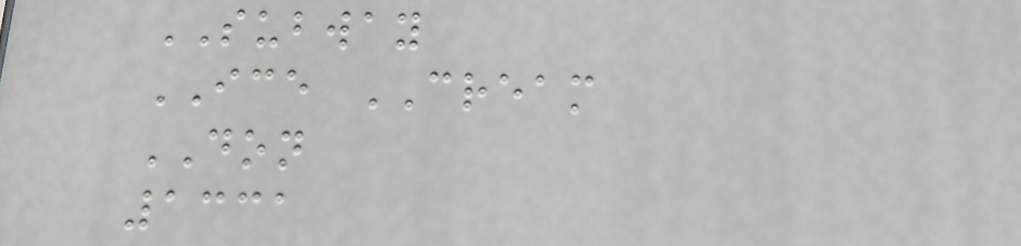SUBWAY
ICE CREAM
DON
1331
